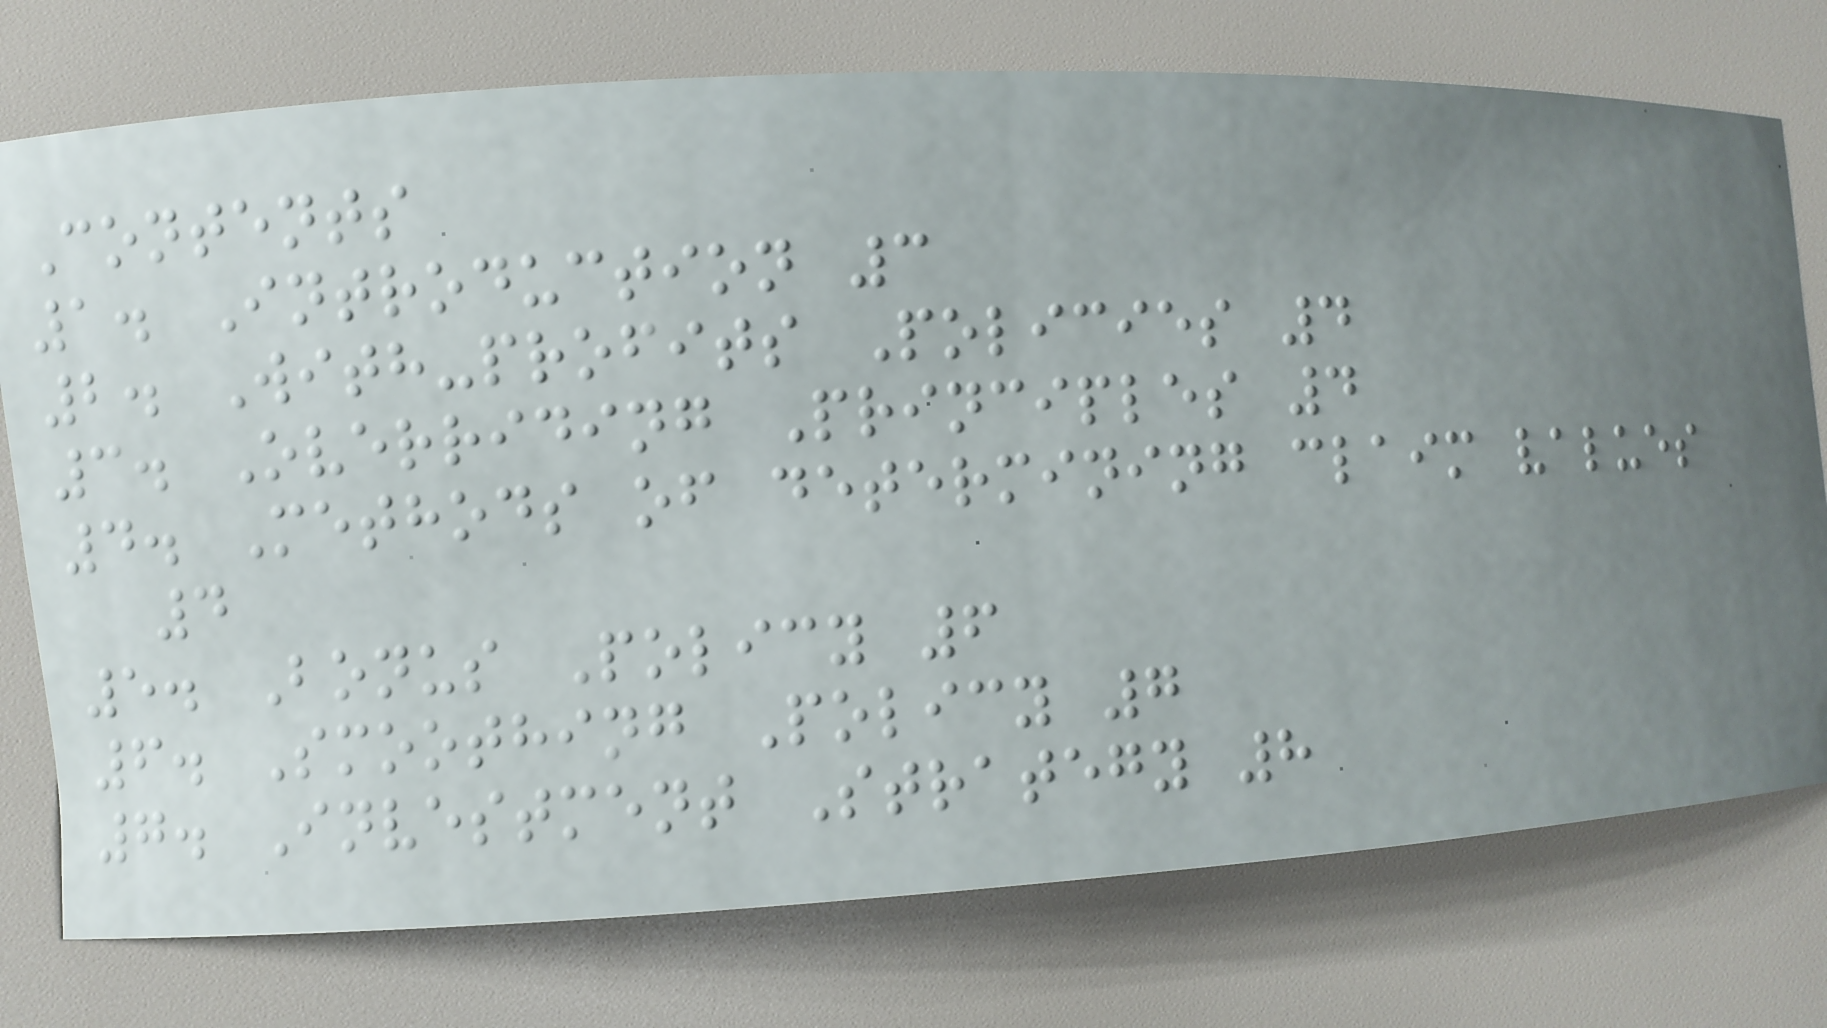Contents
1. Introduction 3
2. With-profits Policies 4
3. Overriding Principles 4
4. Methods of determining claim values
4
5. Bonus Policy 6
6. Smoothing Policy 7
7. Investment Strategy 8
